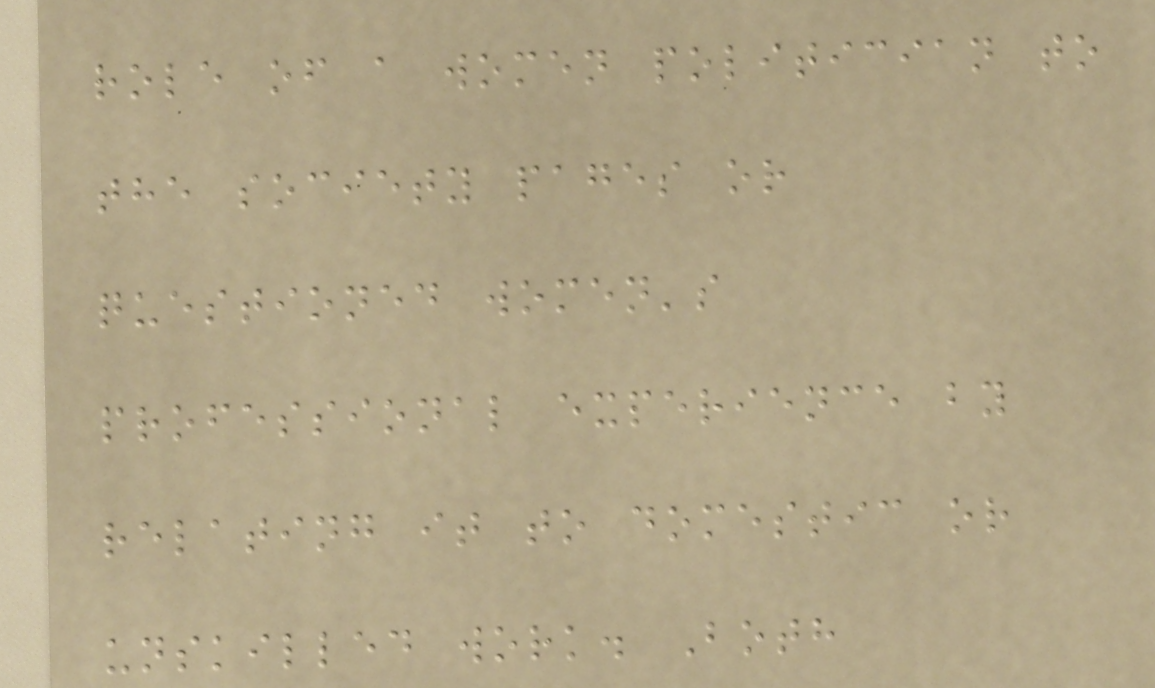role of a women politician to
the society pages or
questioned women's
professional experience by
relating it to domestic or
unskilled work. Both
